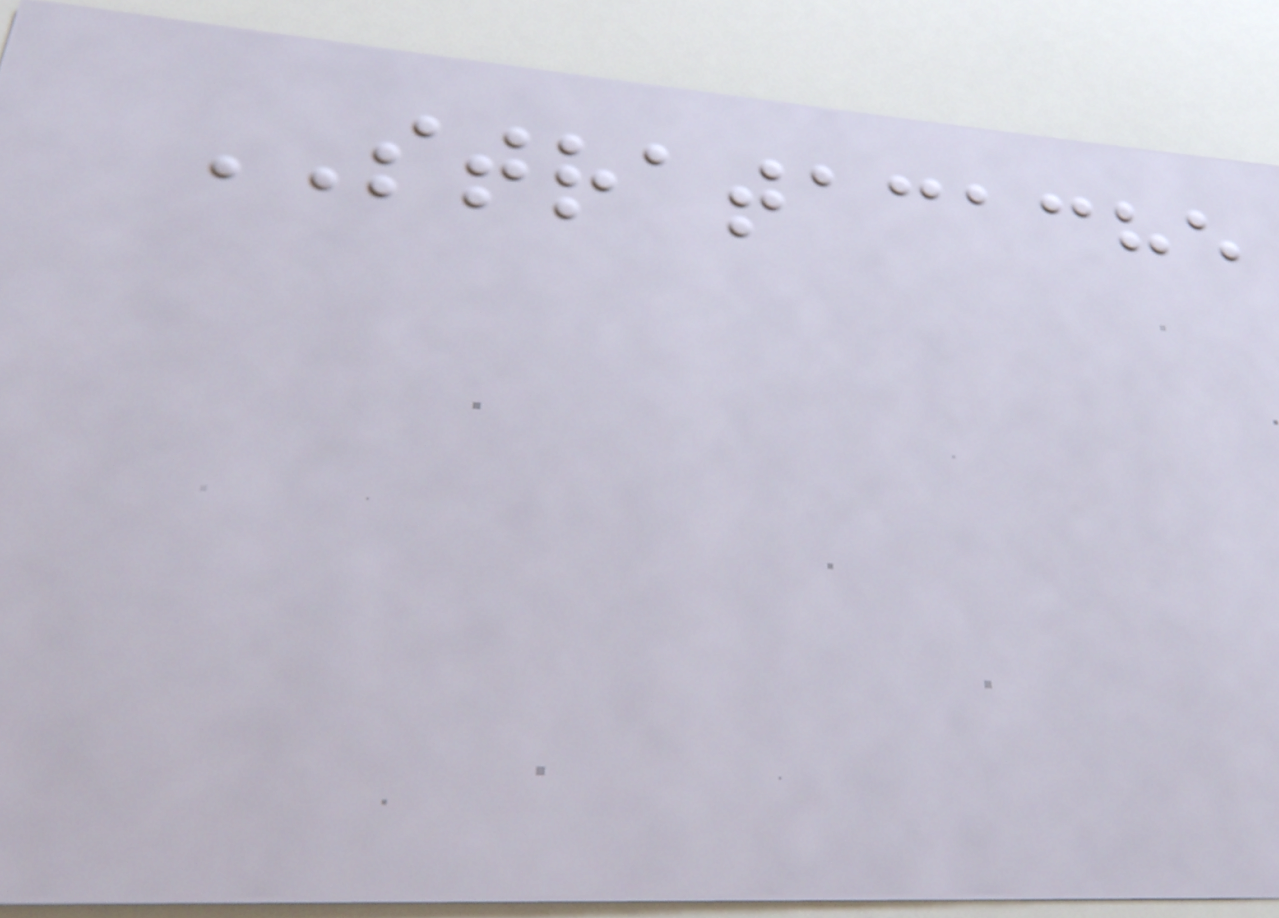STRATACACHE
